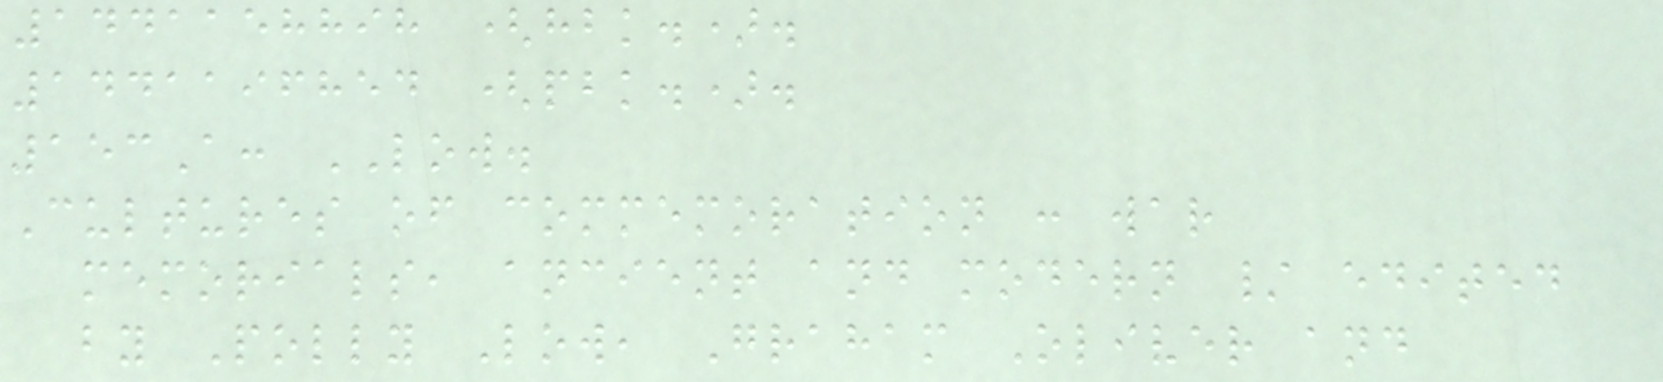1441158898 (hbk.).
1441196854 (pbk.).
153A: LOW.
Cultures of commemoration : war
memorials, ancient and modern / edited
by Polly Low, Graham Oliver and
